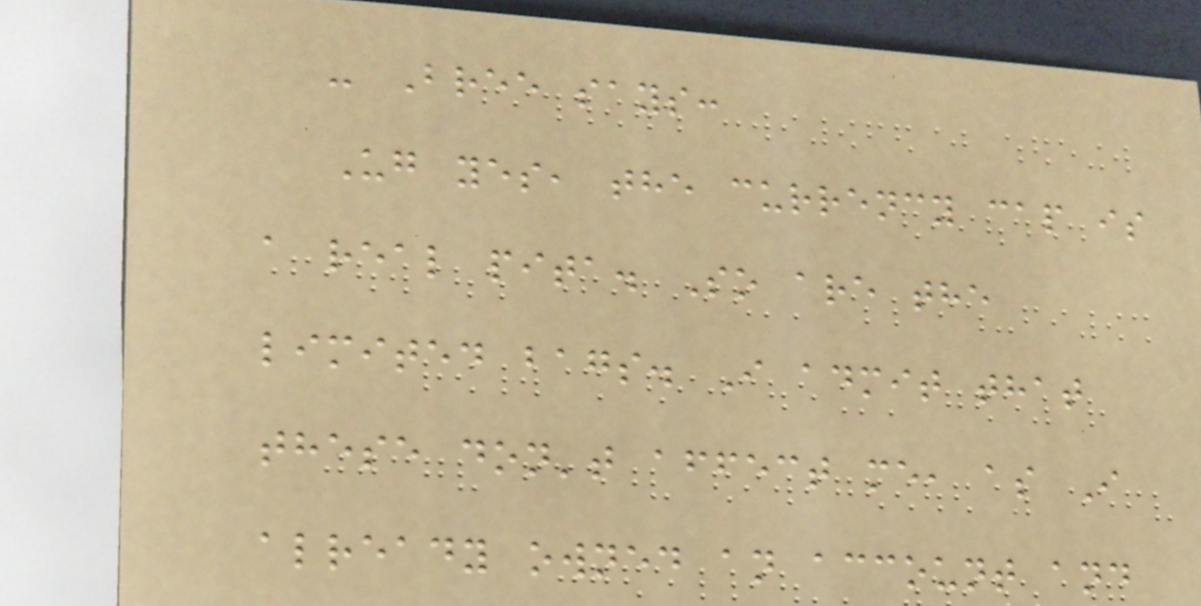- Bree says:
Ug yes, the currency cap is
a real pita. So are the
limited bags. I admit that
these don't affect me, as I
already owned an account and
